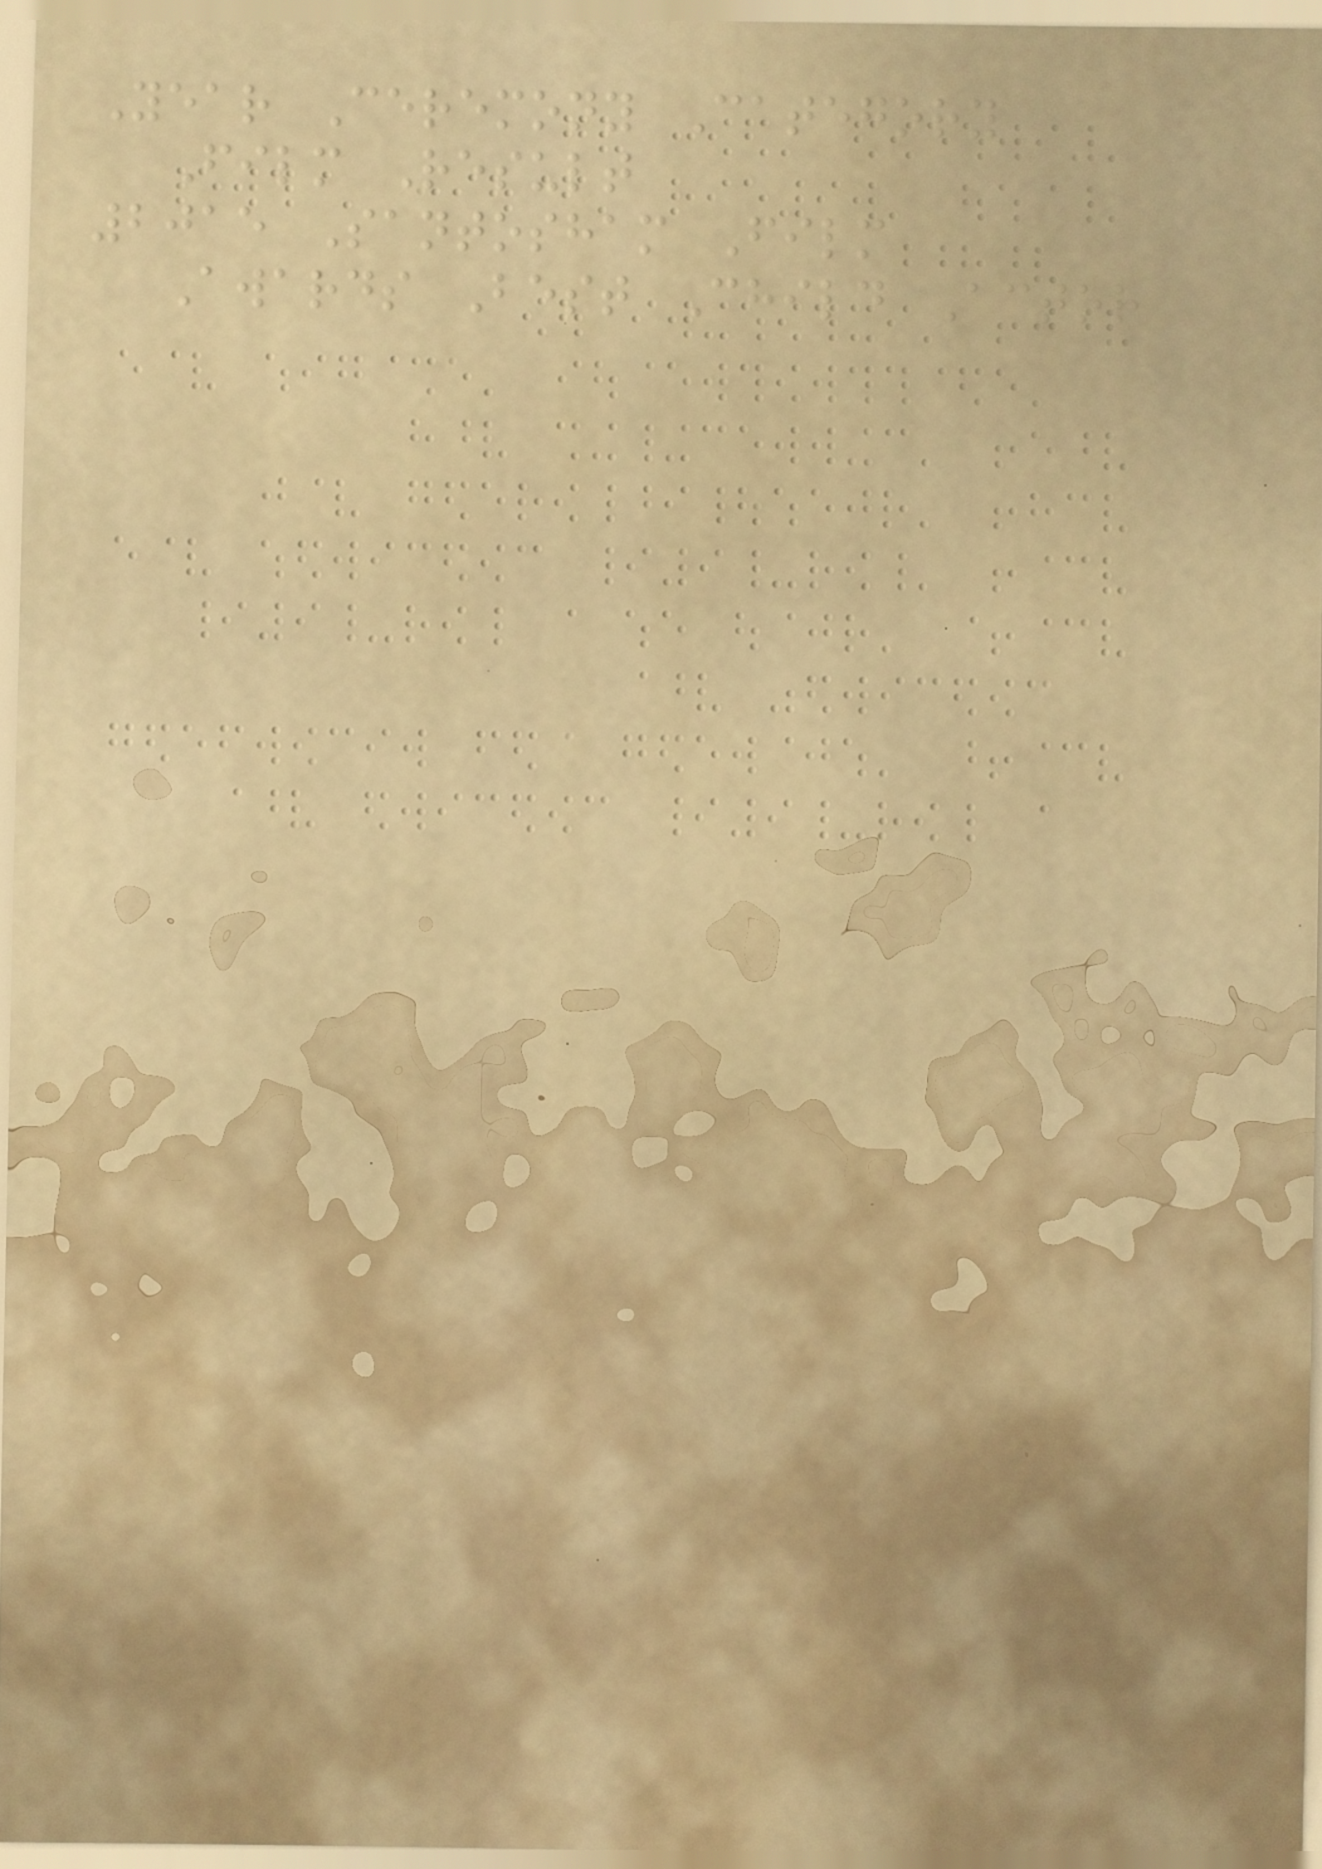Year Ceremony Category
Film Result
2015 Santosham Film
Awards Best Child Actor
